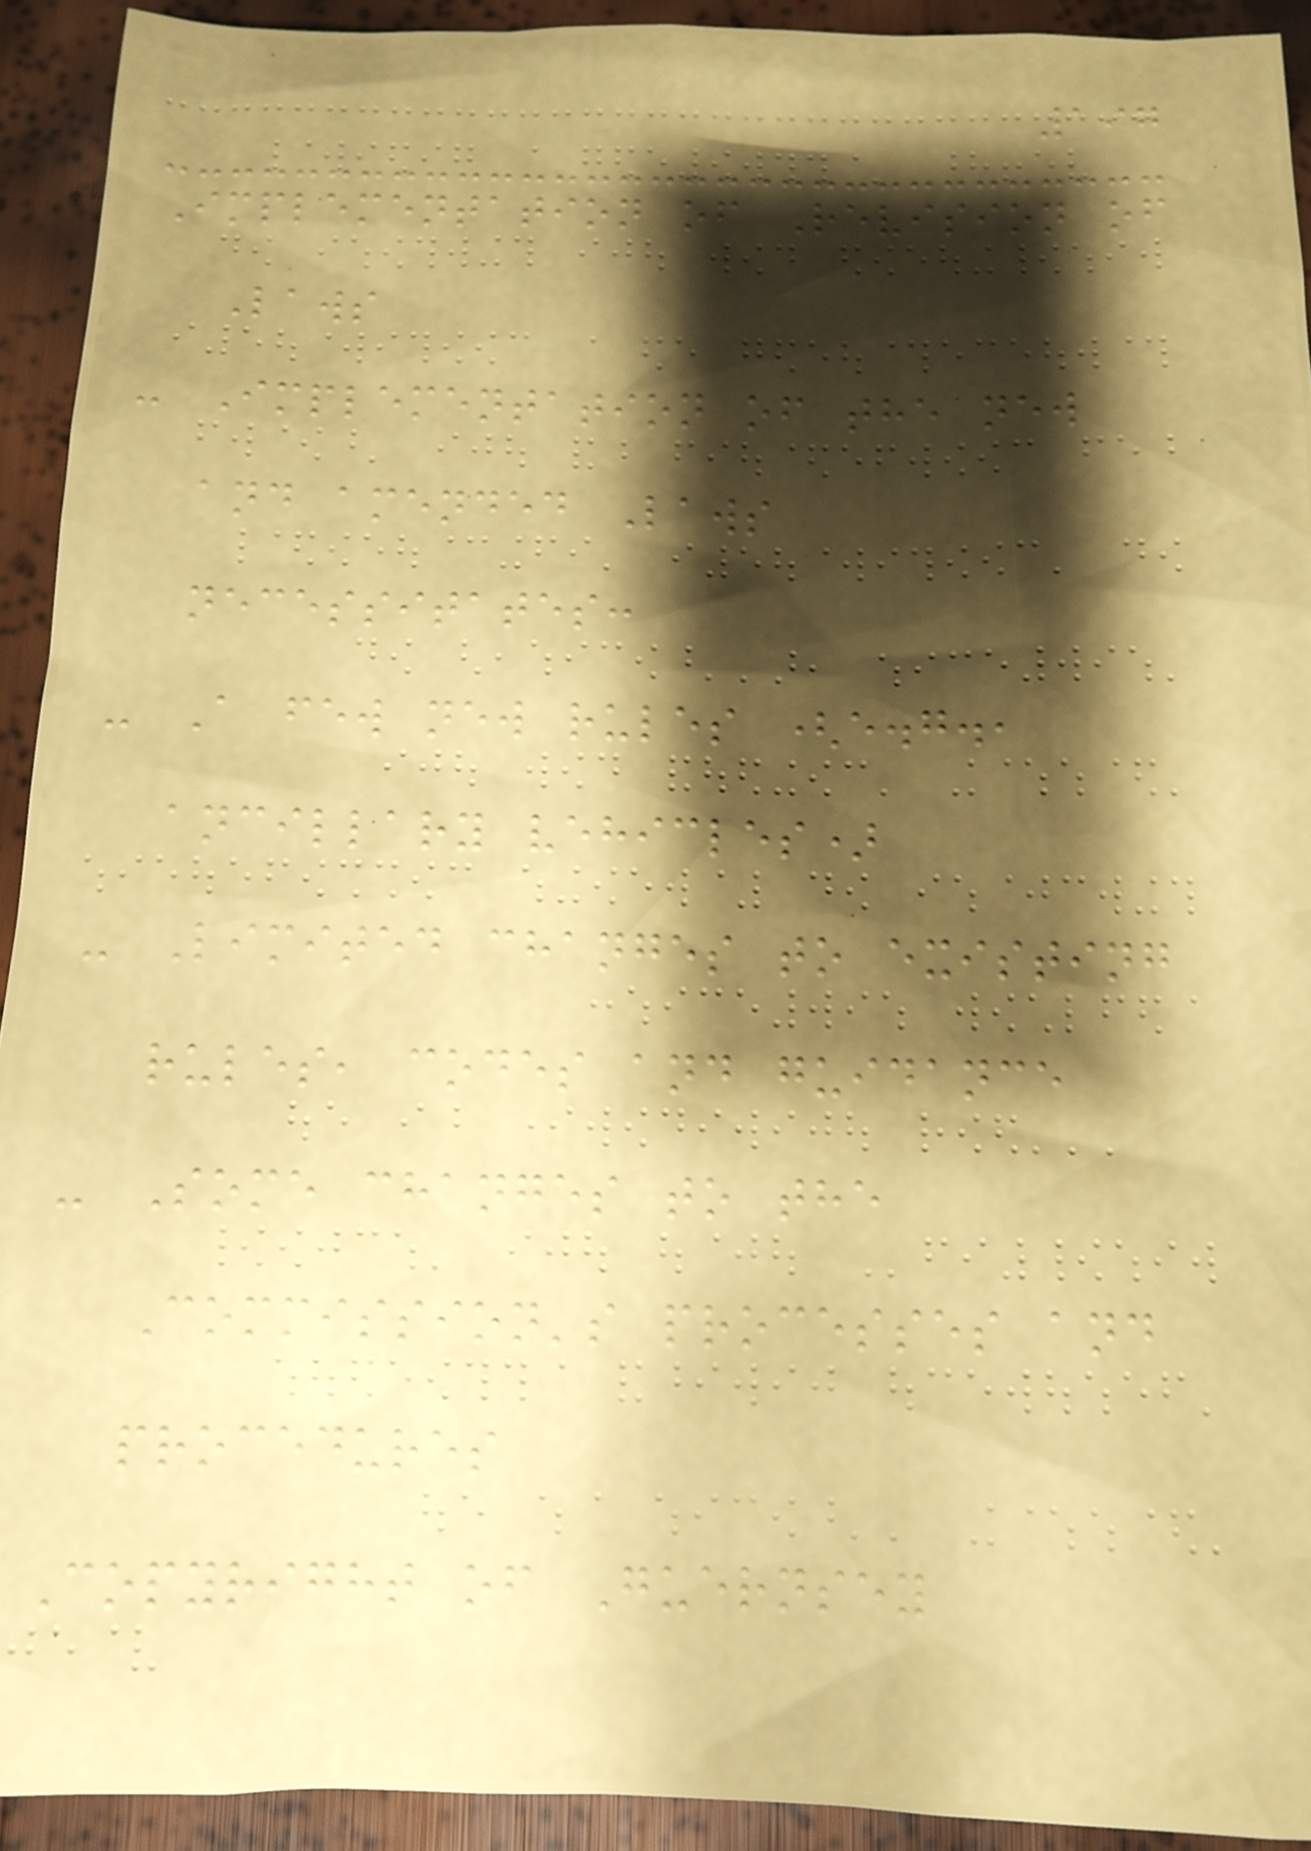197
Implementation of Revision of
Laws
- Implementation of the new
and amended Laws
necessitates:
- A few new rules (e.g.,
ancillary vehicles)
- Limited changes to existing
rules, codes and guidance
- Some changes to the
Commission's processes and
procedures
Copyright of Guernsey
